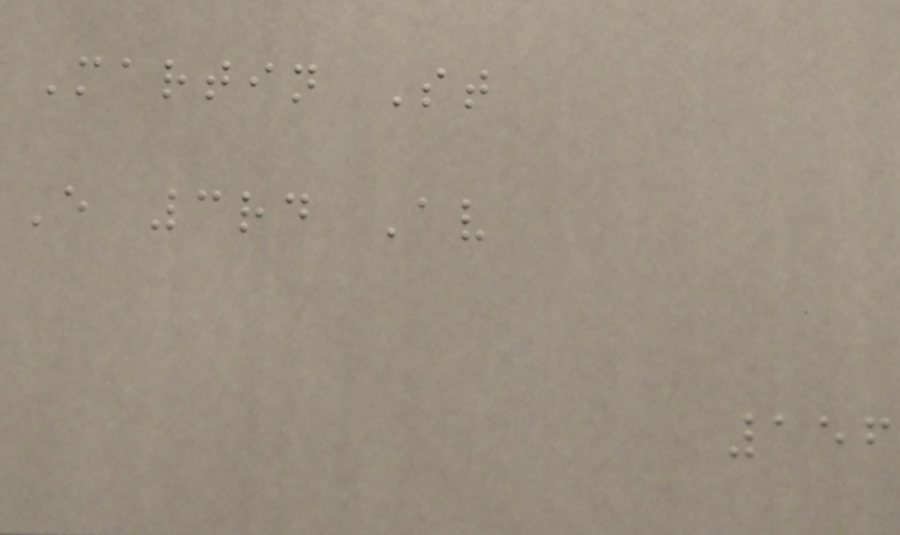Martin St
E 3rd Av
156
